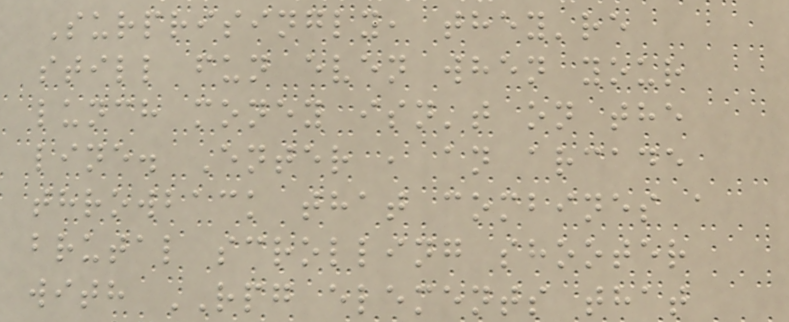Surprisingly, they're
still fun even when your
lunch money isn't on the
line. Enter , an arcade
throwback that combines a
brutal scrolling shooter
with RPG elements that
